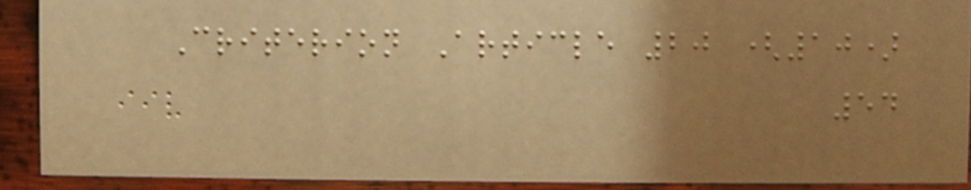Criterion Article 20 (10)
54
